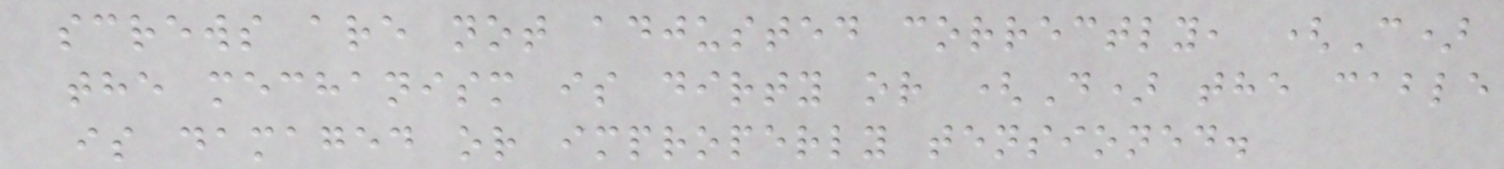screws are not adjusted correctly, (C)
the mechanism is dirty or (D) the cable
is damaged or improperly tensioned.
